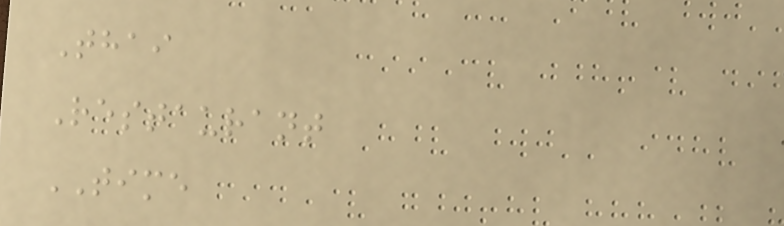Thai
Restaurant
TIME
